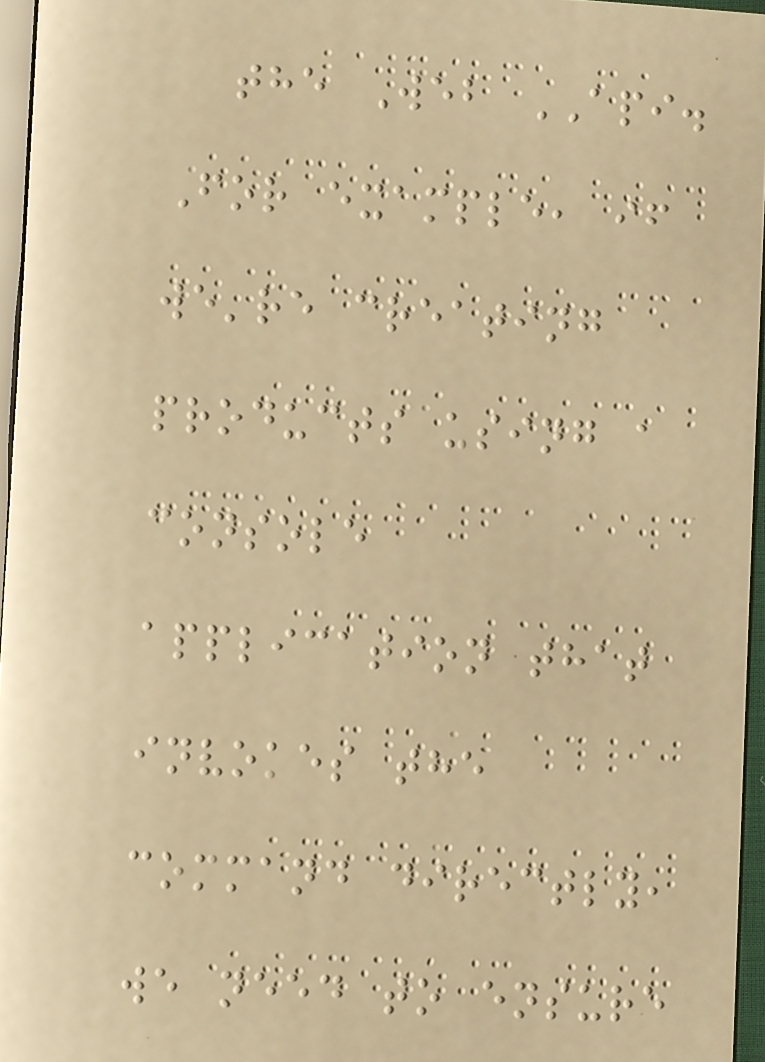the Web API.
For example, if
we're creating
products using a
console
application that
invokes the
command directly,
we need to ensure
